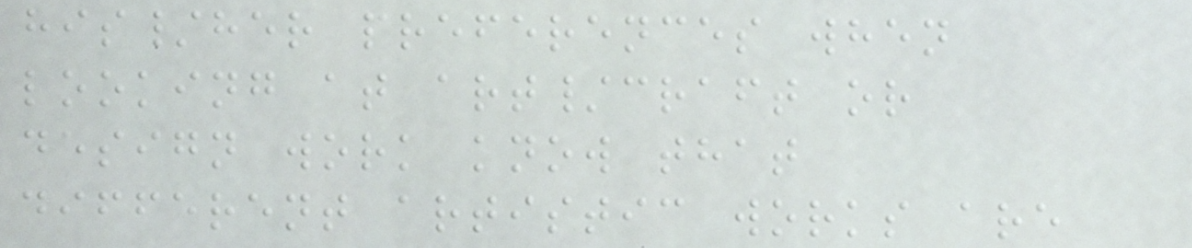his/her preferences when
looking at art/craft or
design work know that
different artistic works are
